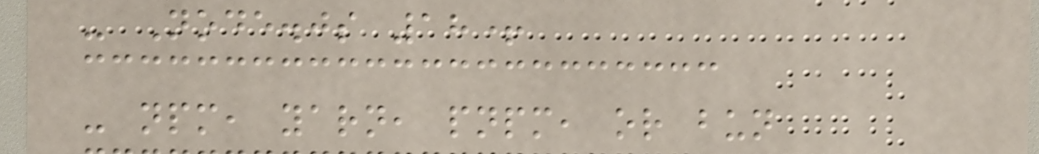- Node.js 18+
- npm, yarn, pnpm, or bun
